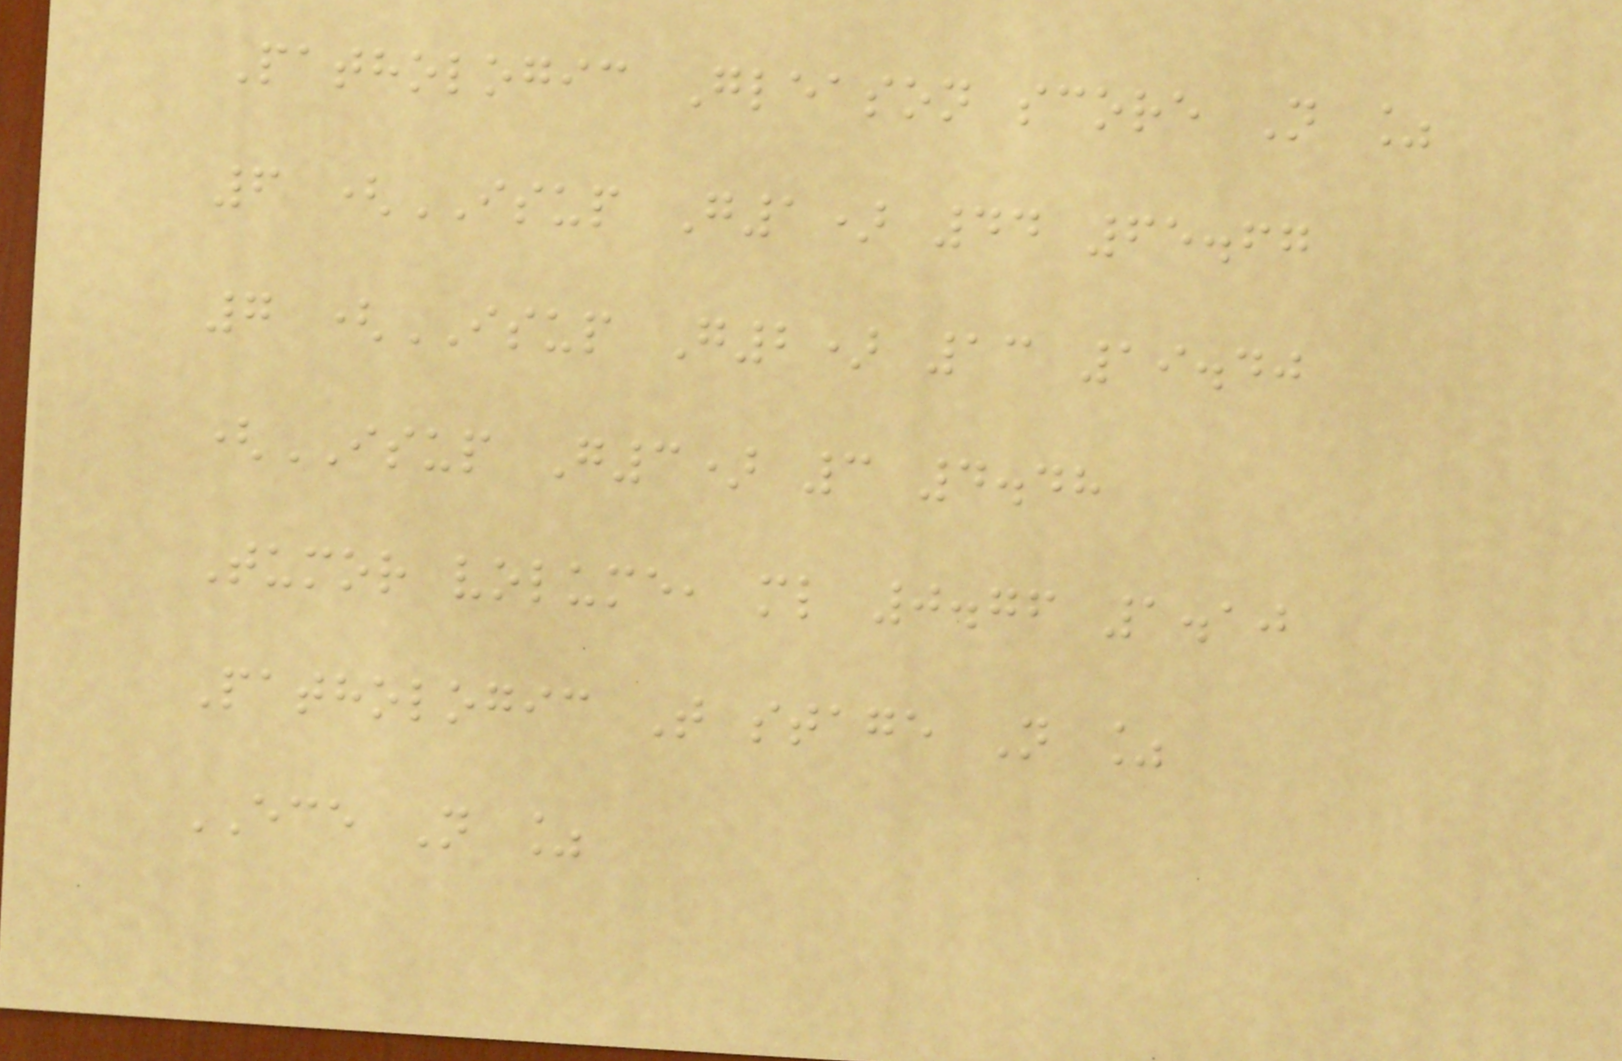Pathologic Gleason score N %
6 (ISUP G1) 44 65.67
7 (ISUP G2) 13 19.40
(ISUP G3) 3 4.48
Tumor volume, ml 0.76 1.10
Pathologic T stage N %
ECE N %
